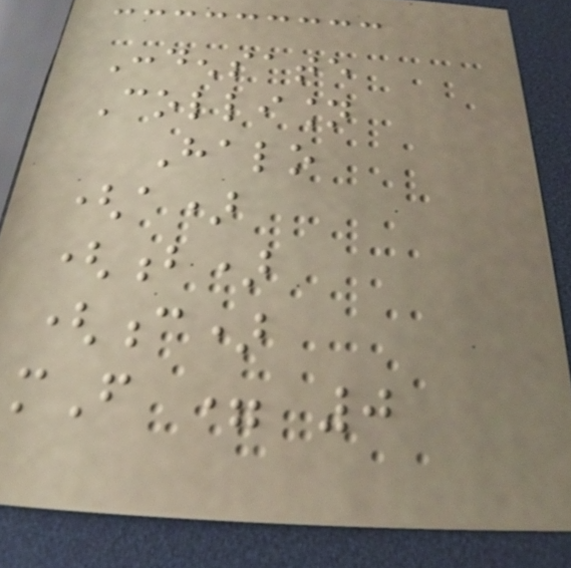Condensate
Collision
Halo
(a)
(b)
(c)
mF = 0
